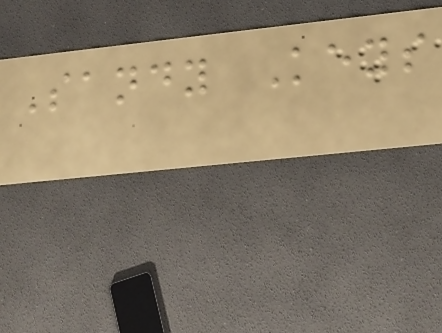Sandy Keys
